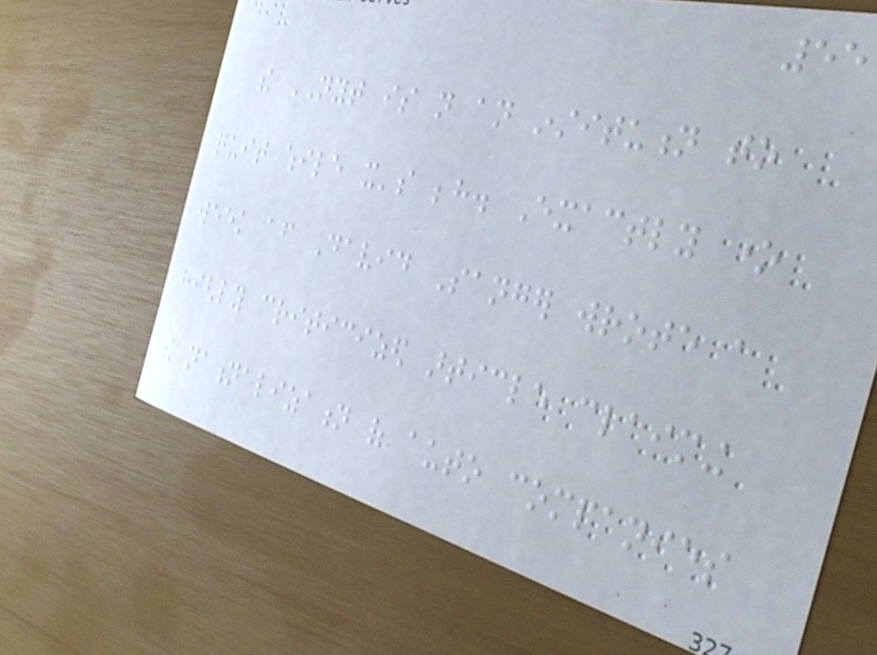55
the NYT is not an institution to
quit while it's behind. Exactly one
week after David Sanger wrote a
highly criticized article claiming
the nationalization of auto companies
